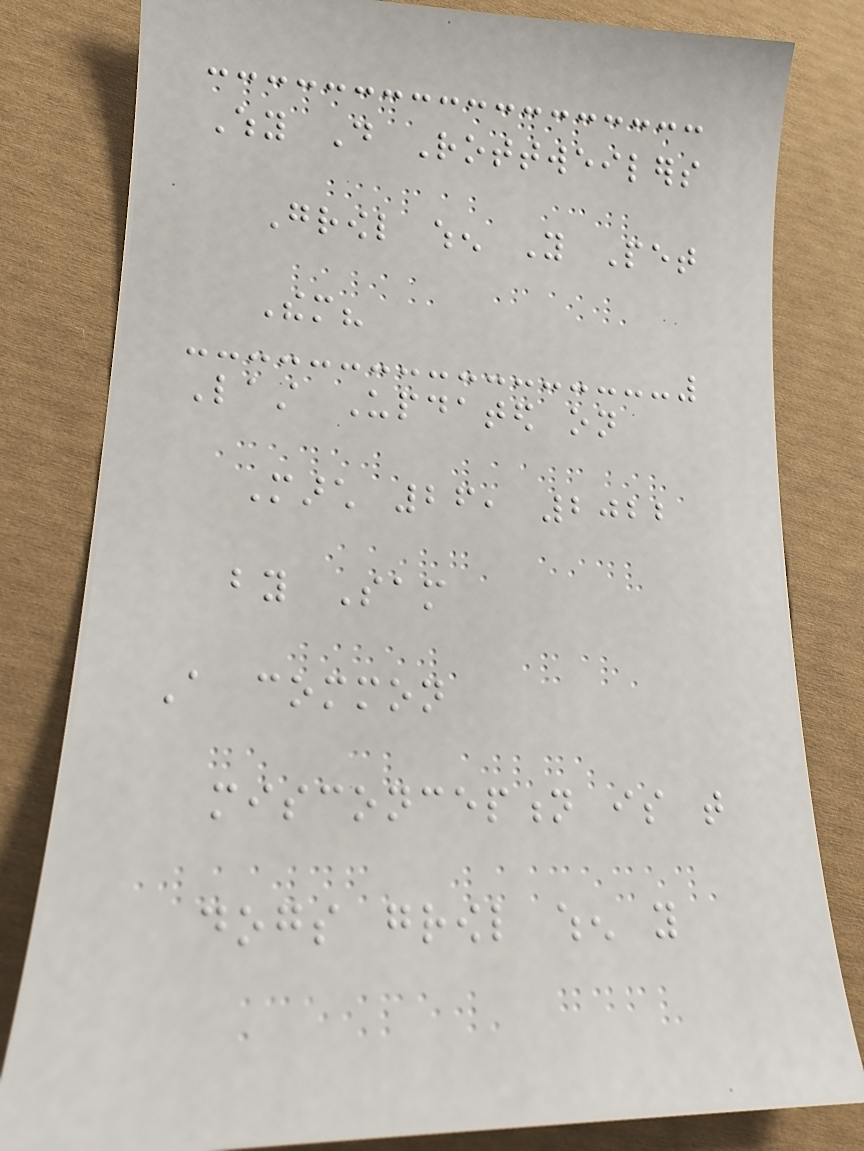Why Do Rottweilers
Growl when You Pet
Them?
Last Updated on
March 26, 2022
by Sam
A common
misconception is that
dogs growl when you
